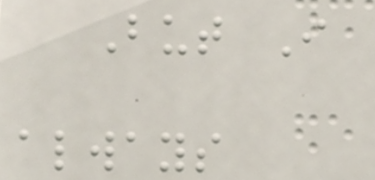But I
always
